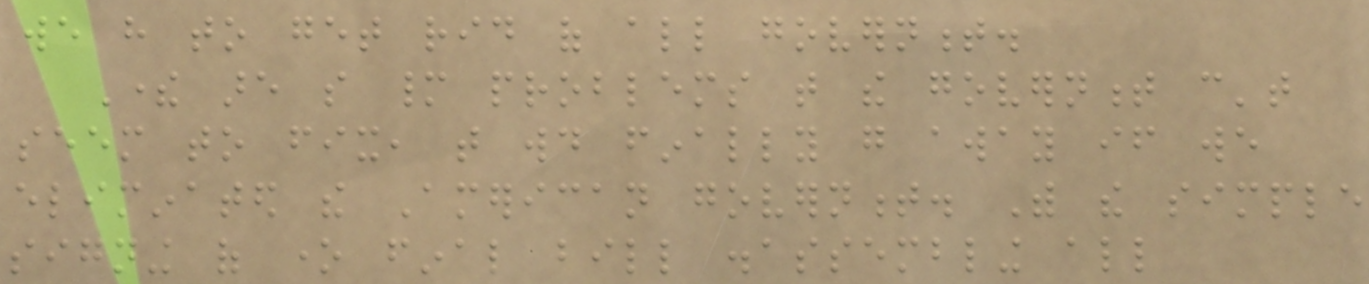we have to get rid of all government.
There are so many problems that the government can't
seem to fix, that would finally go away if we
eliminated the American government. With the simple
signing of one final bill disassembling all
